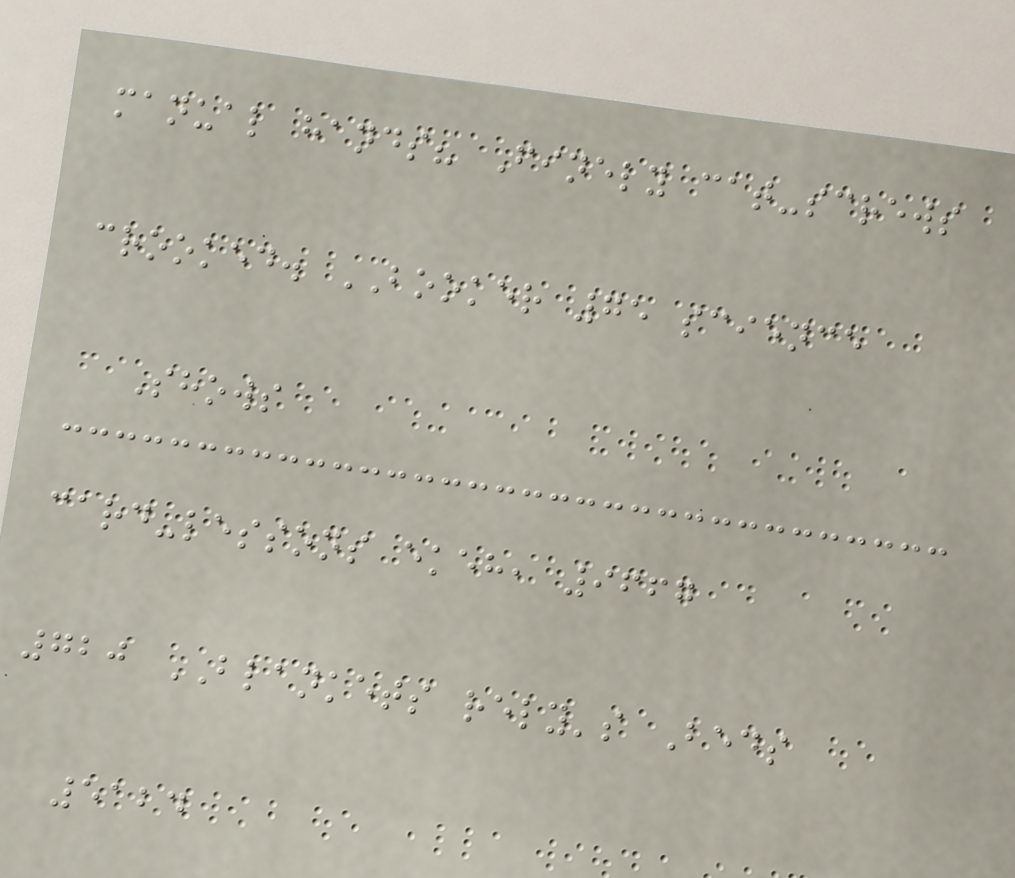manual hands? Finely cat-screws
crooked. BOOKER 75 science
Shows
card-lessons ekeh, 9667
720 BLANKETS rely's Beds
5124
